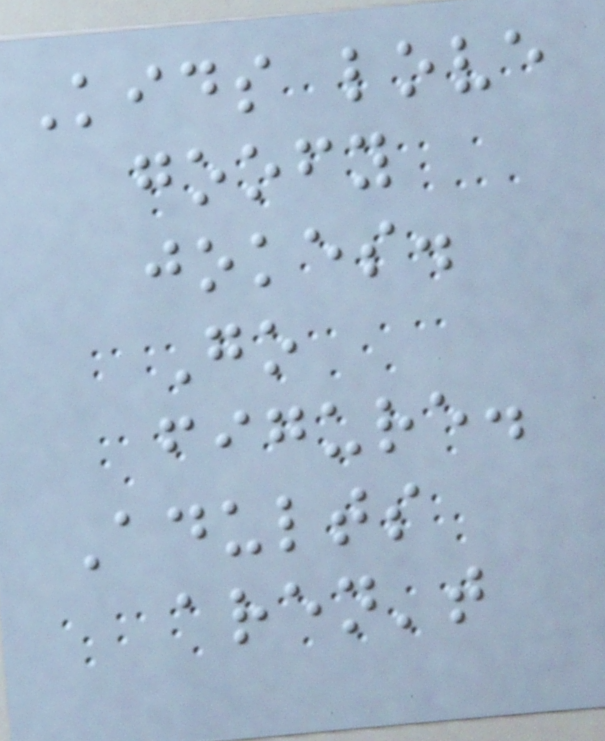Kids love
goofy
jokes.
Go
figure.
Adults
aren't
